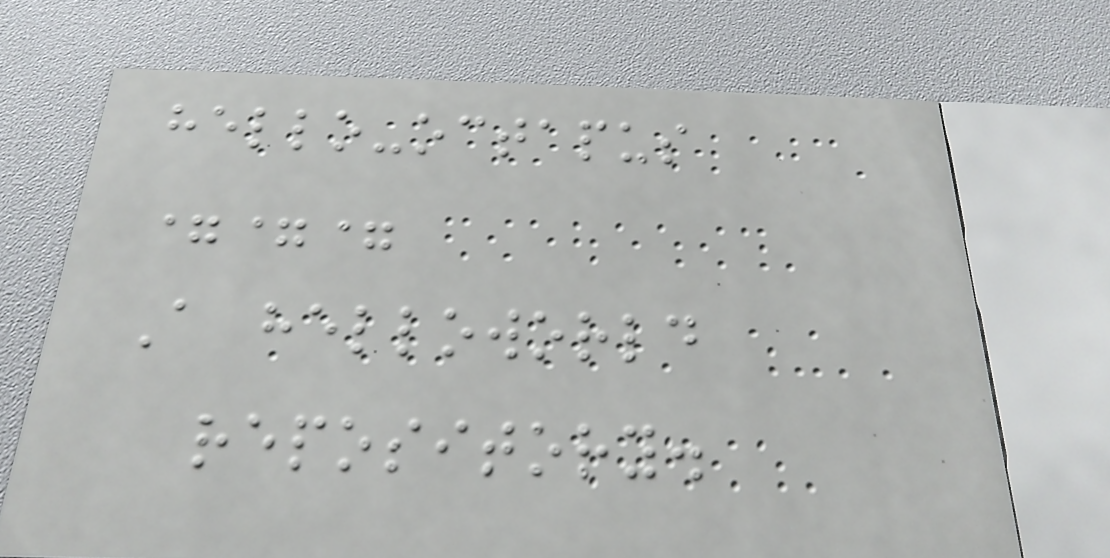hello-octapus
===
A helloworld
repository.
